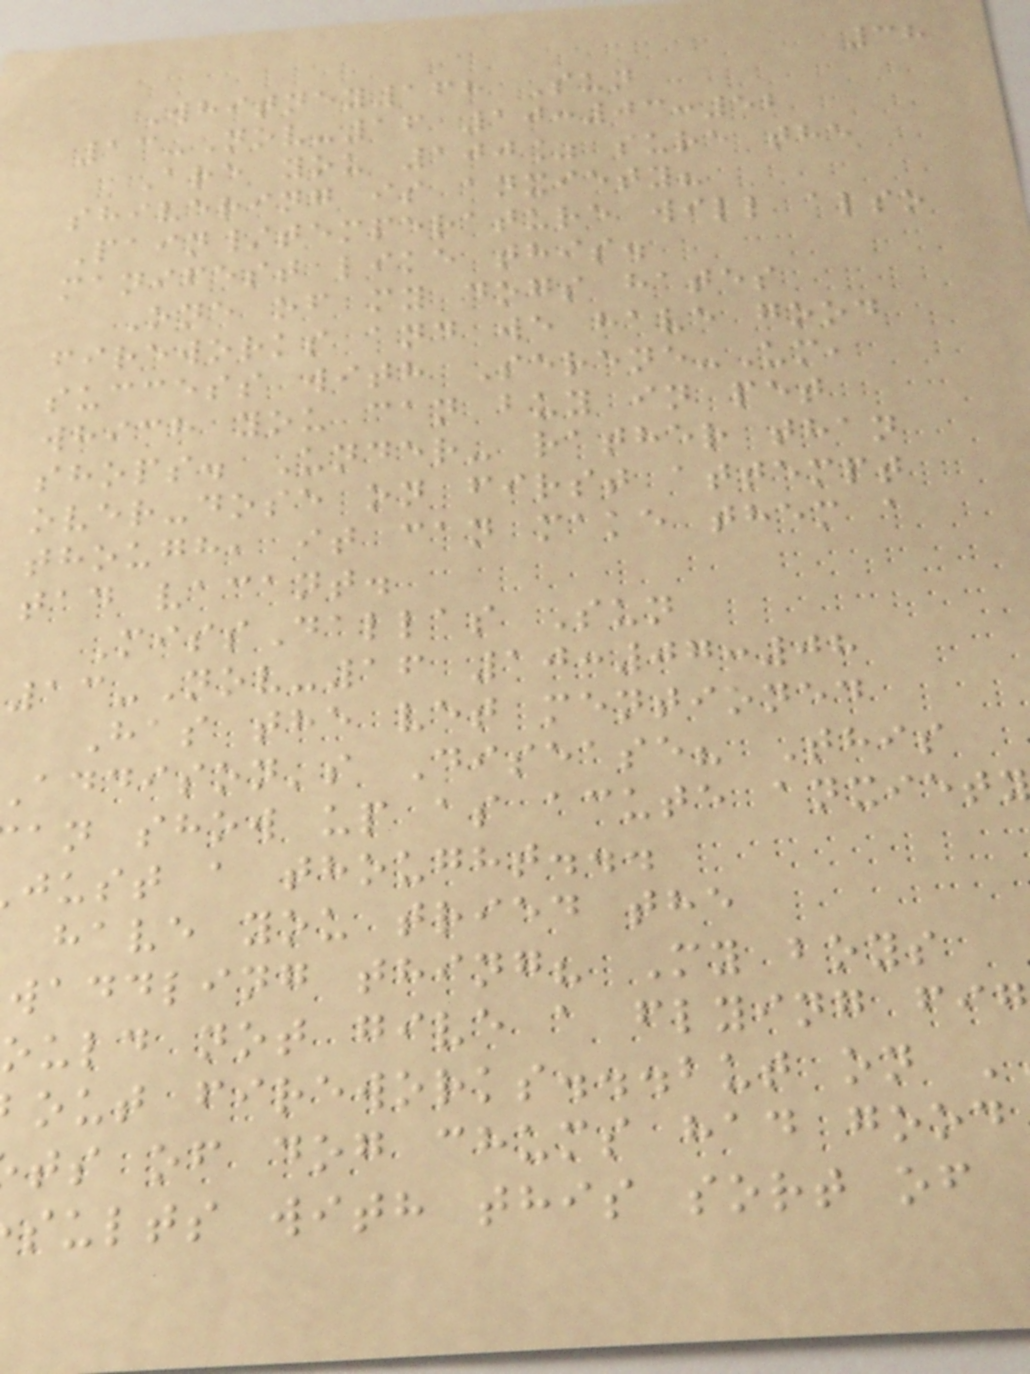38
Whitney168 Sun
13-Nov-16 10:03:52
Are you 100% sure the
shivering is anxiety?
Pain/temperature will also
manifest like this.
One of my dogs hates
fireworks and we have good
success with Serene-Um,
which you can buy in pet
shops. Under- rather than
over-dose on first attempt
though, it can make them a
tad vacant.
MissDallas Sun
13-Nov-16 10:07:08
Has the vet mentioned
addison's Disease? This
an show up as acute anxiety
just a thought...
have you tried the
waddling thing? My boys
ould not give a flying fig
out fireworks...but on
ts of dog chums had good
sults with this sort of
